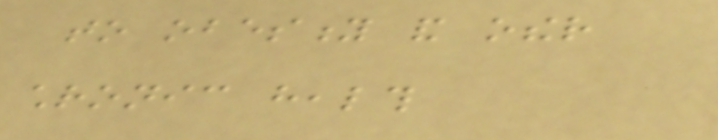to obesity and other
chronic health
